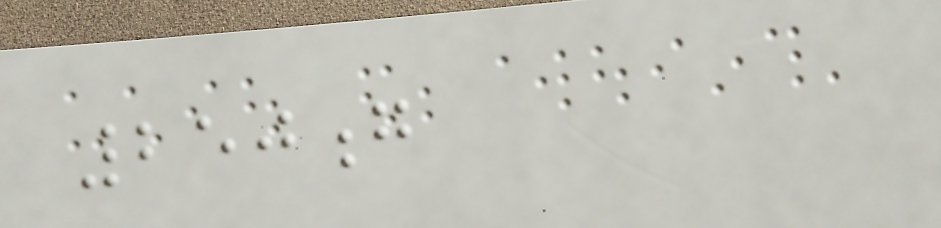250g
